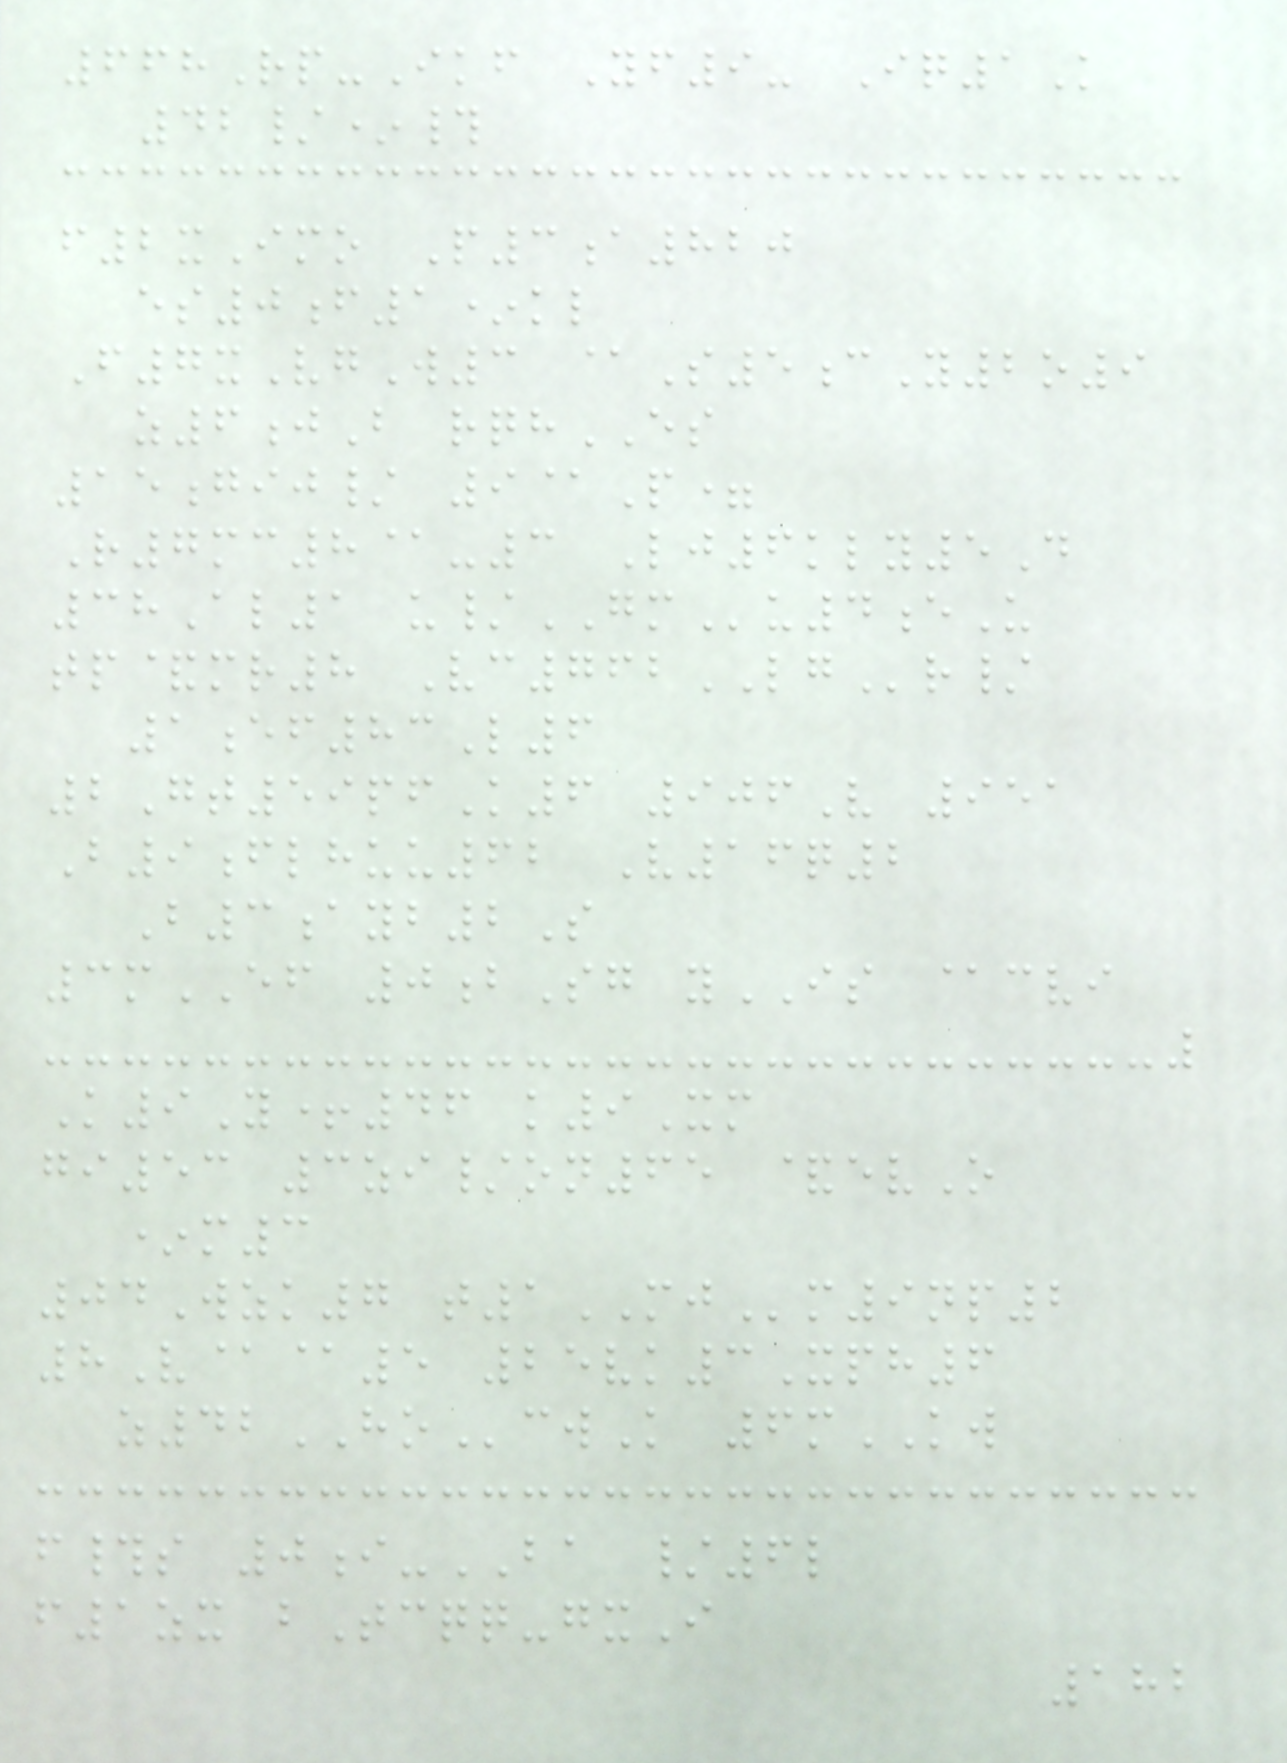668Rp-Ikf Yf9- Iq1K
42/*#
f2xImo P3a820
es0f1*kl
F7xVgW3 @S5cY2o9
z6jB rqhES
15gij/ 9@P=
R7mc8@-3 Lj6kly5D
38Al1 u/GMu4eU
tp&mr8 Vc762LGr/
1ef83L6
2Gt59pfK6 906V 951
B9flhuu62 V16q2
B3ayb2S
3mEF 0bSg yIS @cvi
K9Y+46 k9Xm
gi53 3zi/on65 &evO
*m3
04Wzk7 t1MJm9np2
8V@@5 25vk3Xph6
z42HOcwK 6mKW
f#s 0i-BA /6l
f1zx bTcqq-gxI
182
